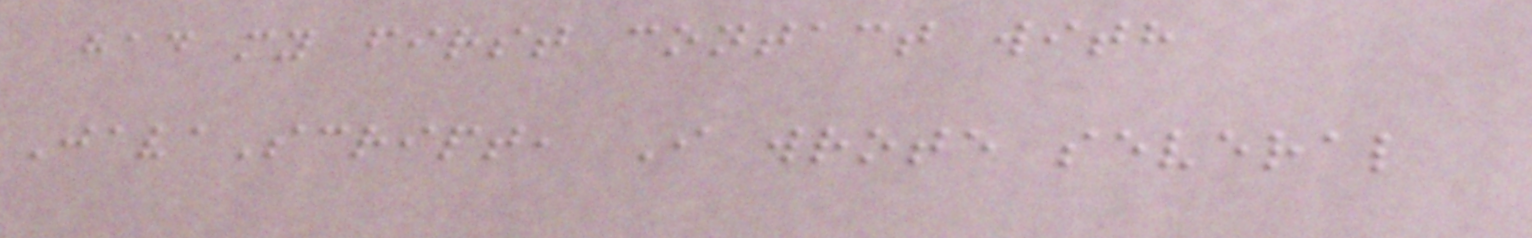had my first contact with
JavaScript, I wrote several
